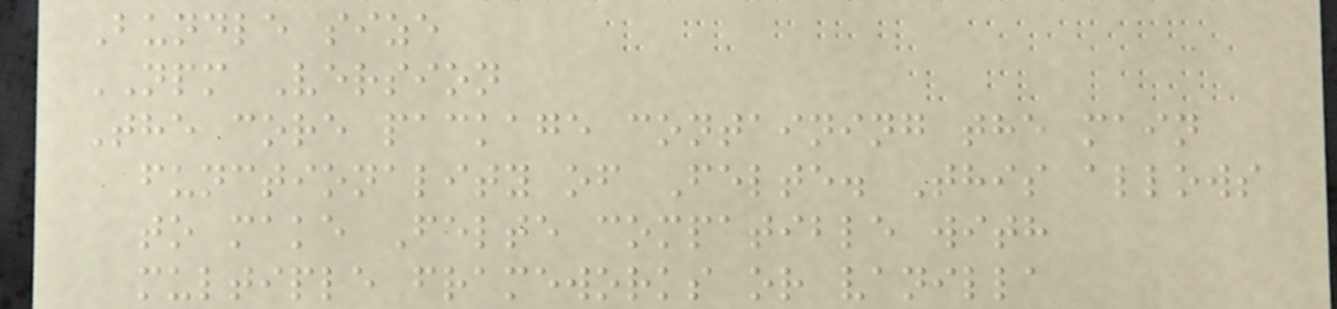Bundle size
NPM Version
The core package containing the main
functionality of Felte. This allows
to make Felte compatible with
multiple frameworks or vanilla
